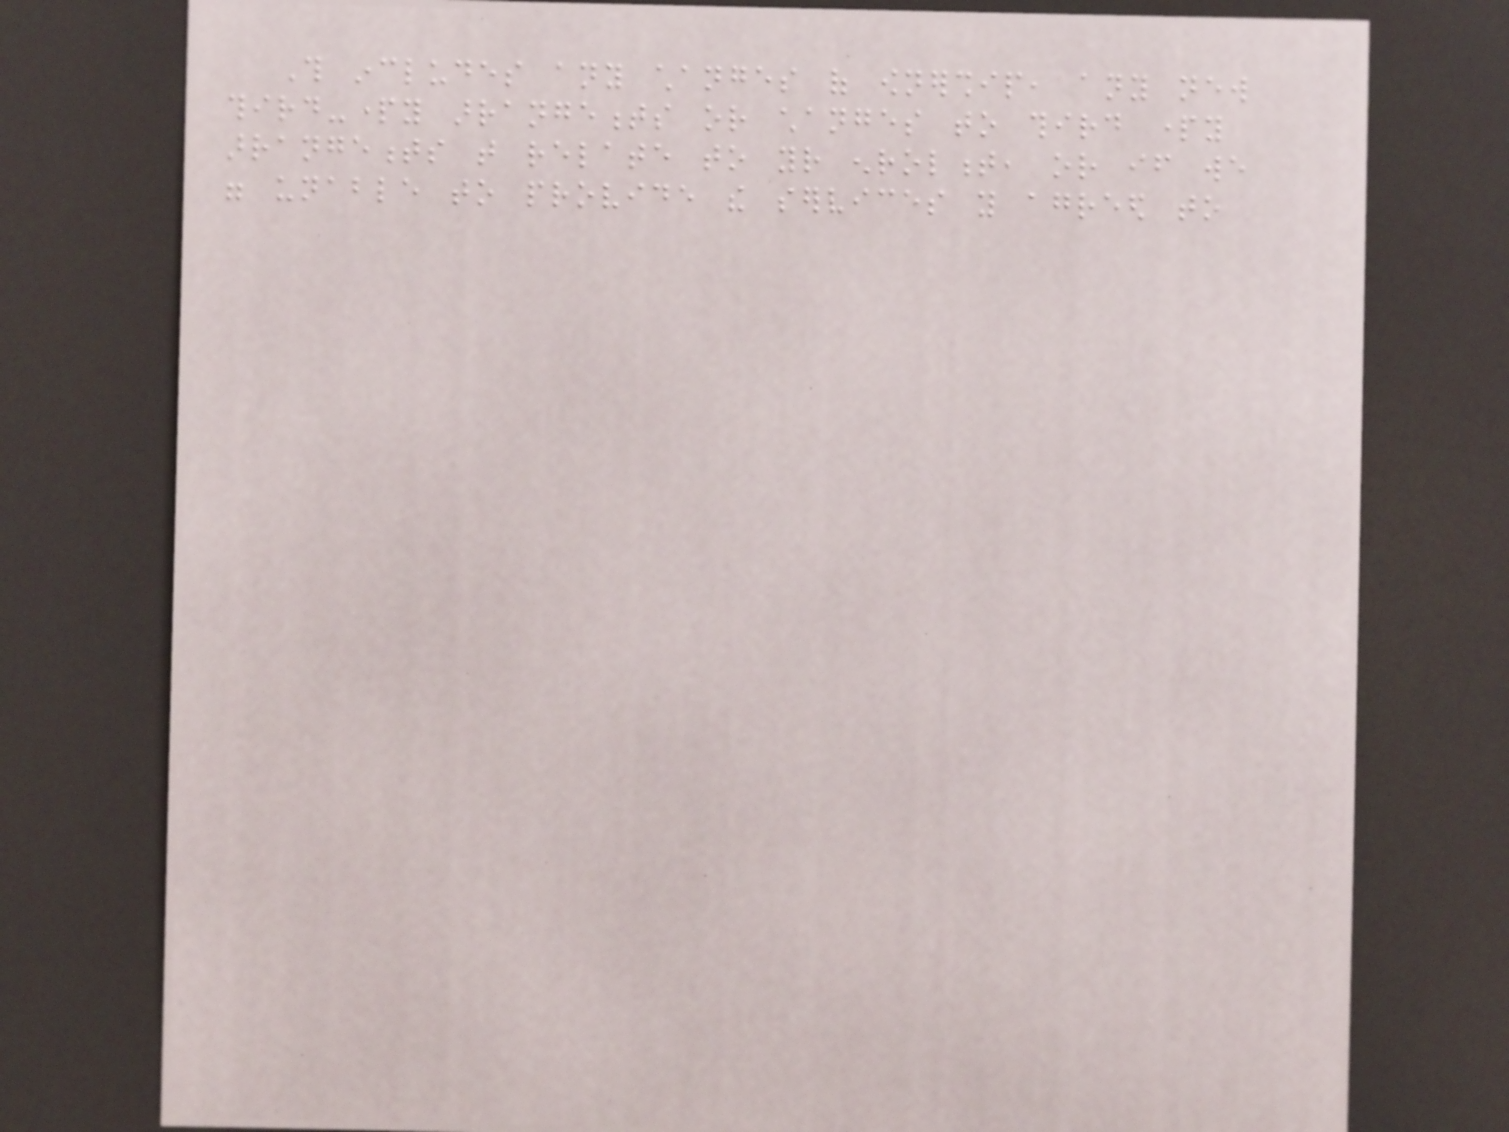This includes any changes of ownership, any new
third-party arrangements or changes to third party
arrangements that relate to your enrolment, or if we
were unable to provide the services you agreed to
